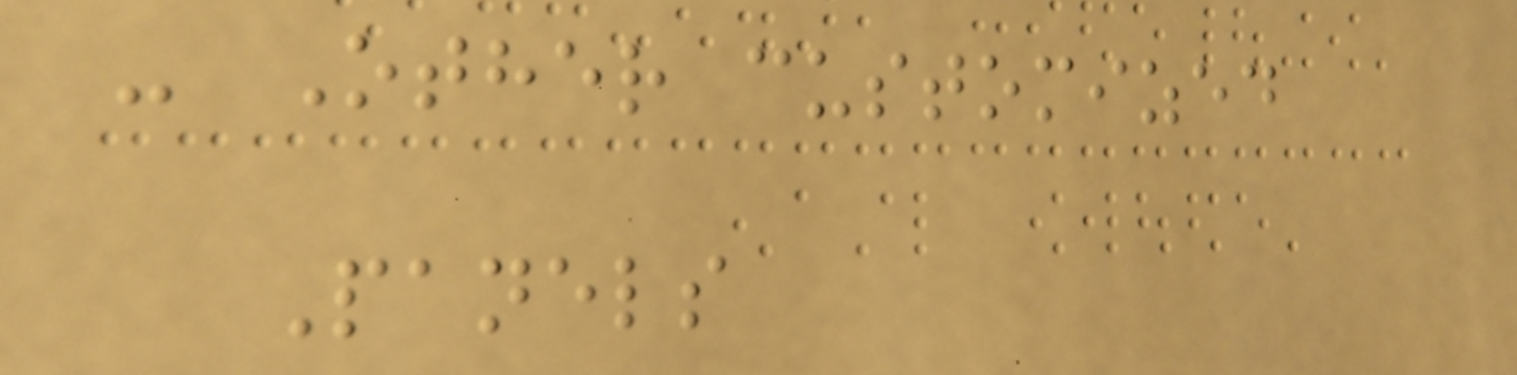- Other customized
Panels
